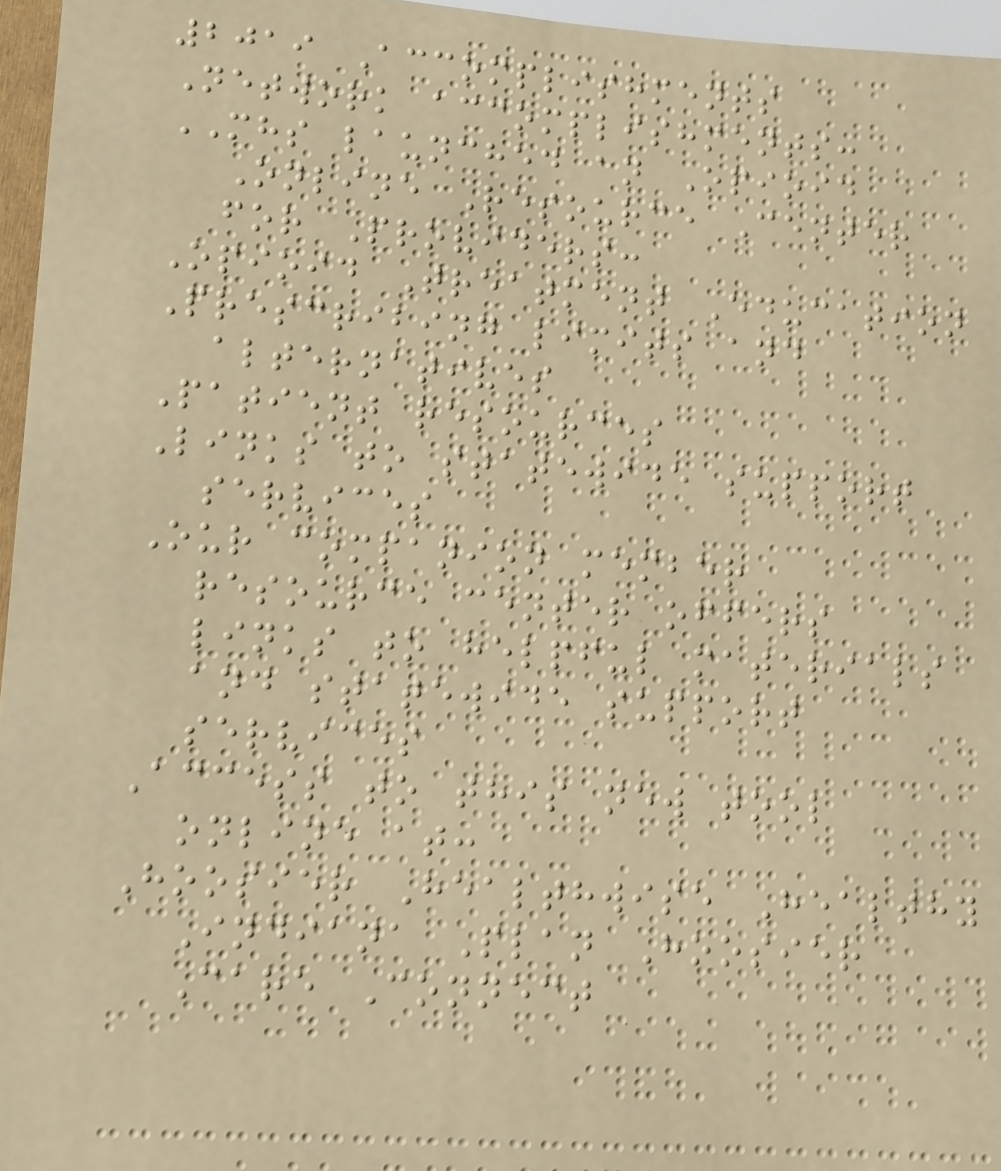2019 Accomplishments
Network accomplishments:
MHS launched an Opioid
Online Resource Center
for Providers:
Opioid Treatment Education
Prescribing limits and
alternatives
Patient resources
Links to statewide support
services
Our companion member
resource center offers
links to helpful materials
and statewide support
services
Access to this new tool
online at:
Hoosier Healthwise Healthy
Indiana Plan Hoosier
Care Connect
